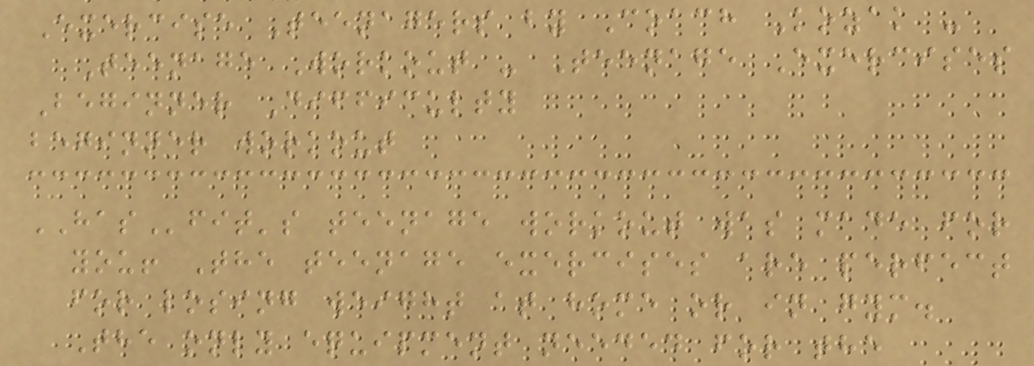Exercise Teenagers by Coach Kozak -
Teenage Workout - Teenage Exercises
Beginner Difficulty
beginner workout
HASfit's teenage workout was made for
you! The teenage exercises are perfect
for losing weight at home or in gym.
The only equipment needed for the
